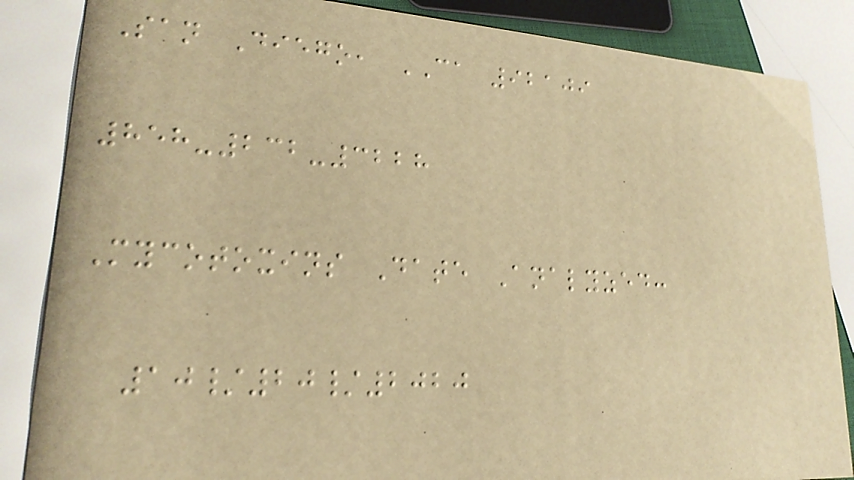San Diego, CA 92109
858-232-3228
Mycotoxins Date Analyzed:
10/20/2020
